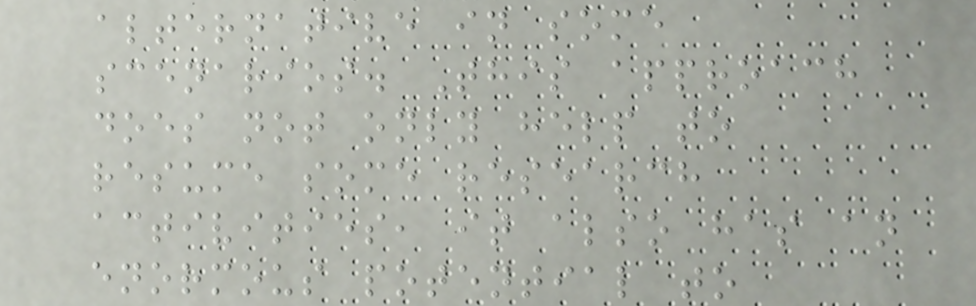alternative in some
scenarios. This approach
does not only help to
resume some research
activities, it also has an
enormous potential to
